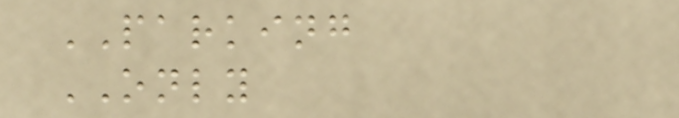PARKING
ONLY
